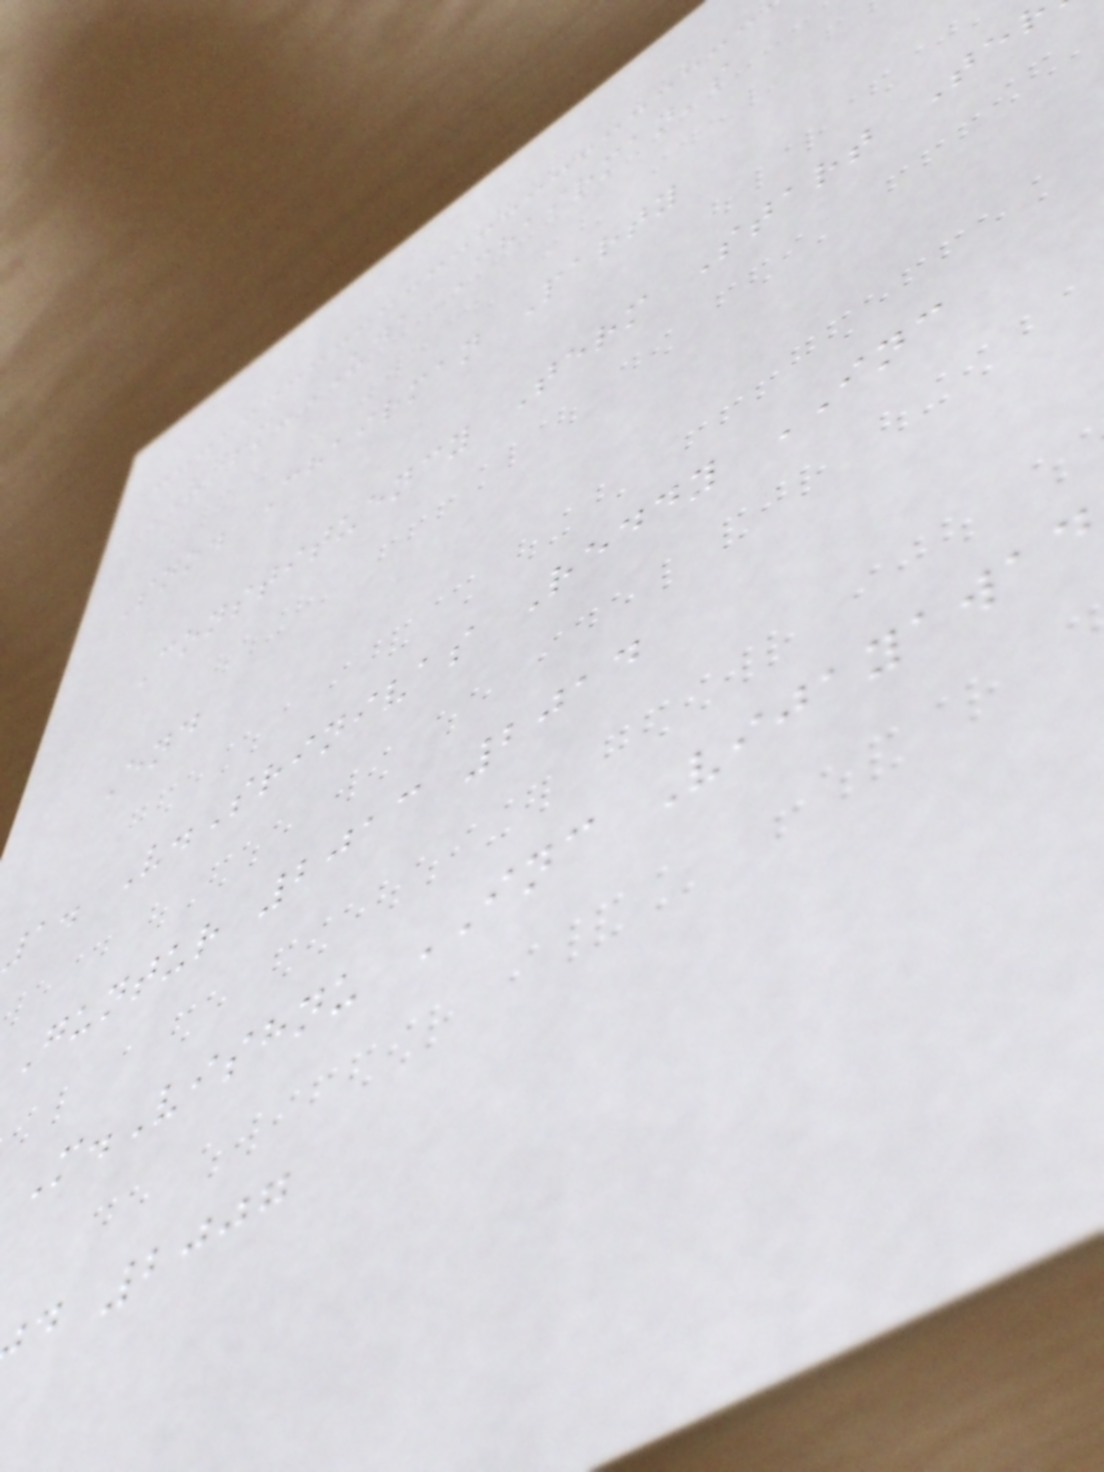VGTM-UDA Chairman's
Sno. Chairman Party
Constituency Term Start Te
End
1. V.Srinivas Reddy INC
Guntur 2013 2014
M.Vishnu INC Vijayawad
d 2007
